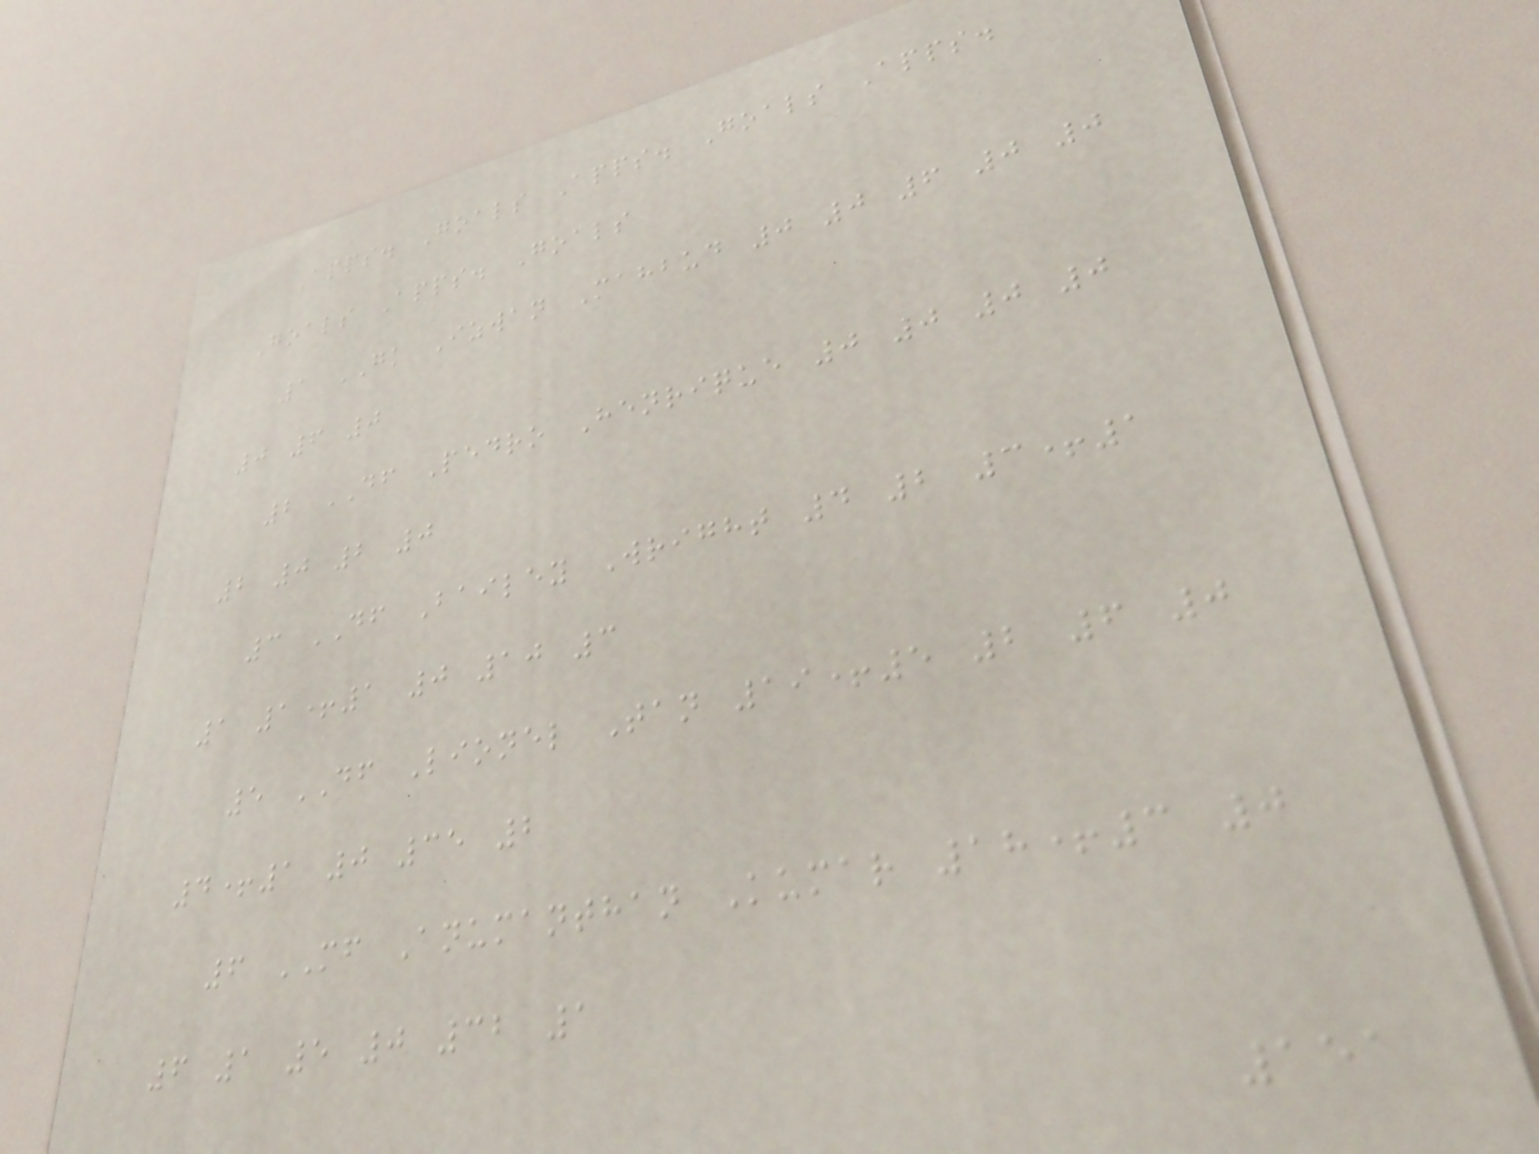Apps. Goals Apps. Goals Apps.
Goals Apps. Goals
1 GK Izwan Mahbud 0 0 6 0 0
0 6 0
2 DF Pedro Henrique 0 0 0 0
2 0 2 0
3 DF Bailey Wright 4 2 3+1
1 1+1 0 10 3
5 DF Lionel Tan 19+5 2 6 0
4+1 0 35 2
6 MF Anumanthan Kumar 18+3 0
6 1 5 0 32 1
151
